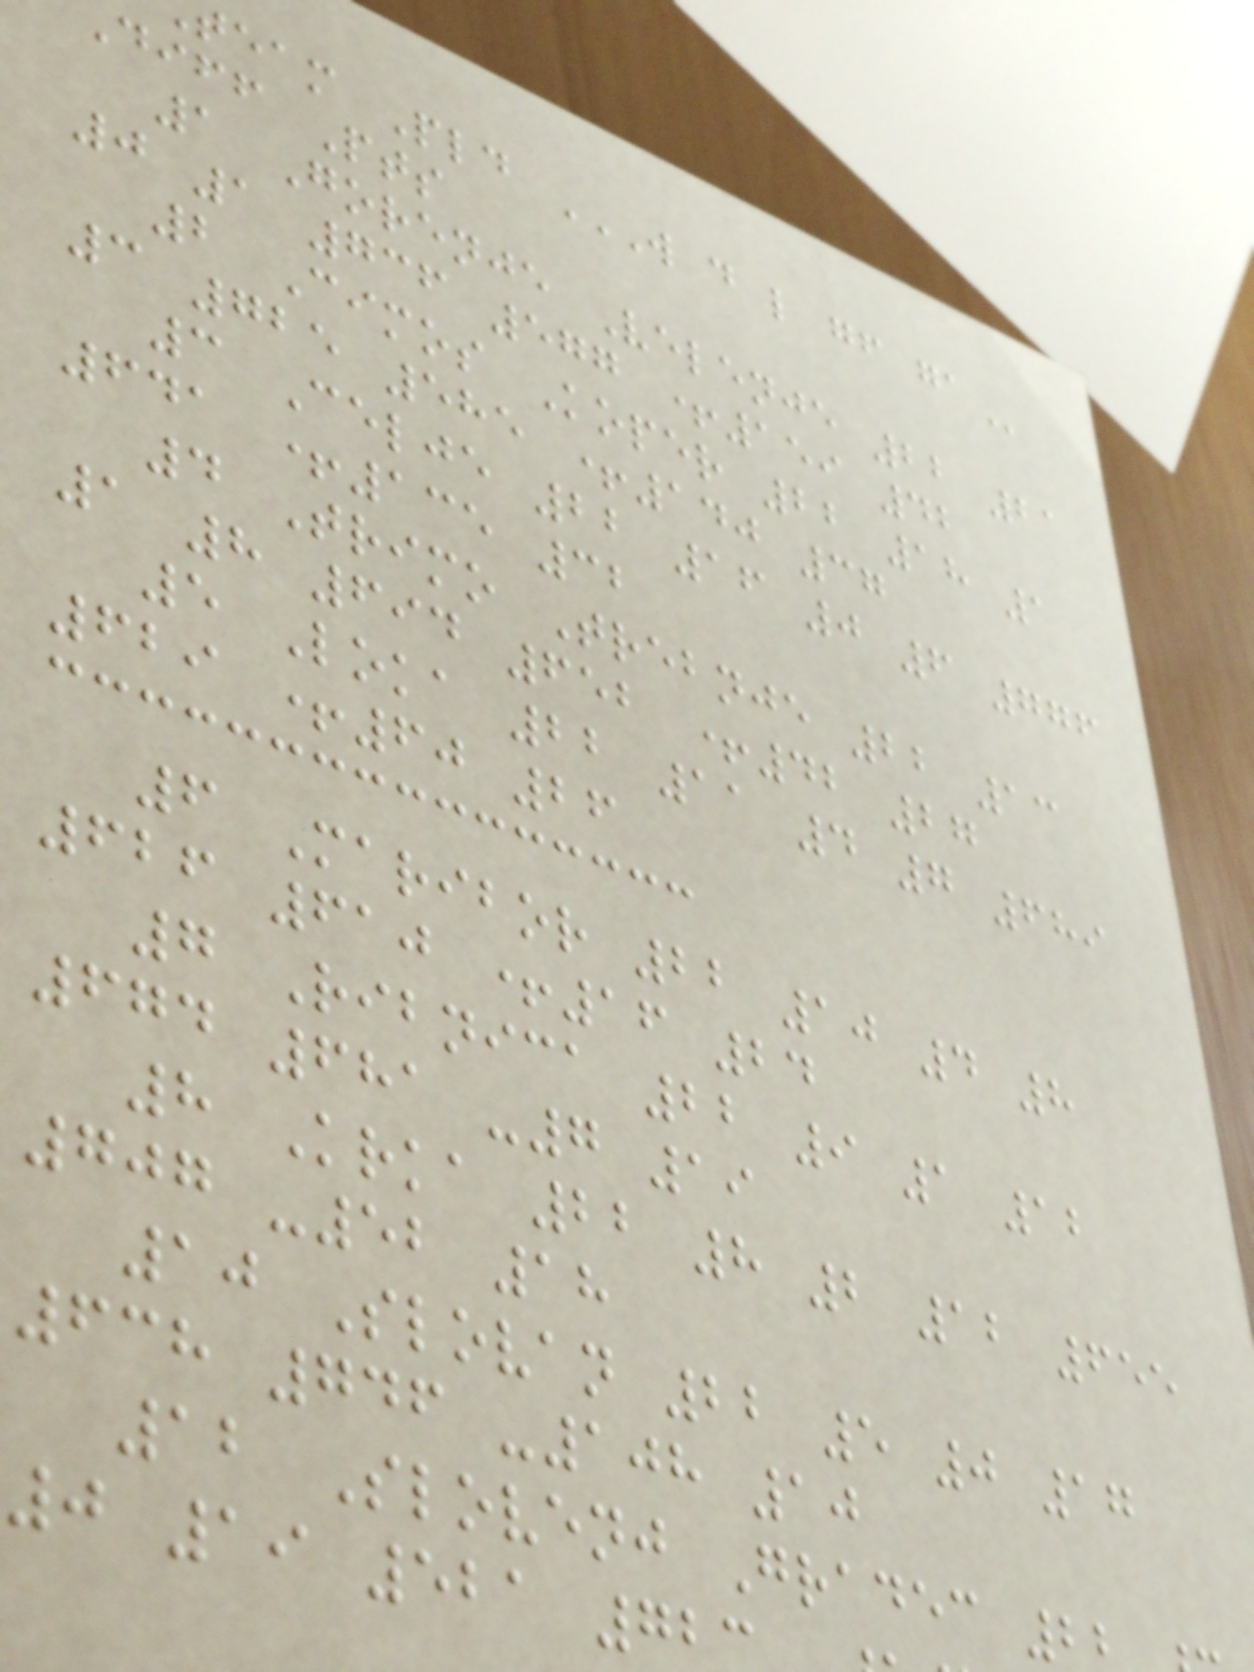team Pld W D L GF GA
diff Pts
1 Gorenje Velenje 22 21
0 1 736 577 +159 42
2 Cimos Koper 22 18 1
3 725 585 +140 37
3 Celje 22 16 0 6 776
641 +135 32
4 Trimo Trebnje 22 13
1 8 694 652 +42 27
5 Loka 22 11 4 7 689
629 +60 26
6 Maribor 22 10 4 8
626 610 +16 24
7 Ribnica 22 9 1 12
674 681 -7 19
8 Krka 22 8 2 12 655
707 -52 18
10 Slovan 22 5 0 17
638 746 -108 10
12 Slovenj Gradec 2
0 19 521 72
